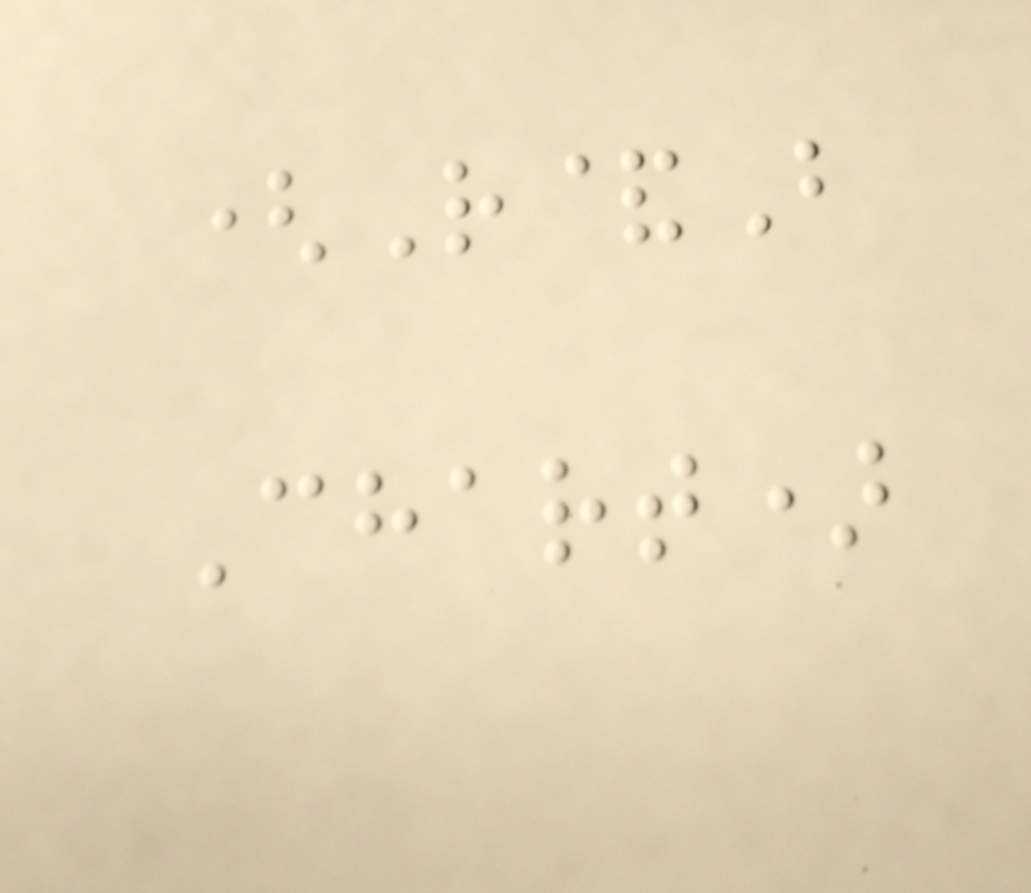(R&B
Chart)
